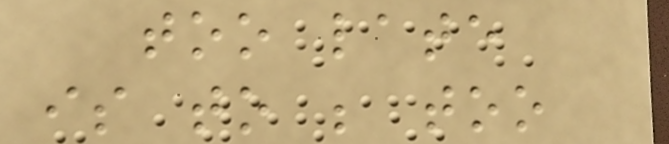too late
is to be too
